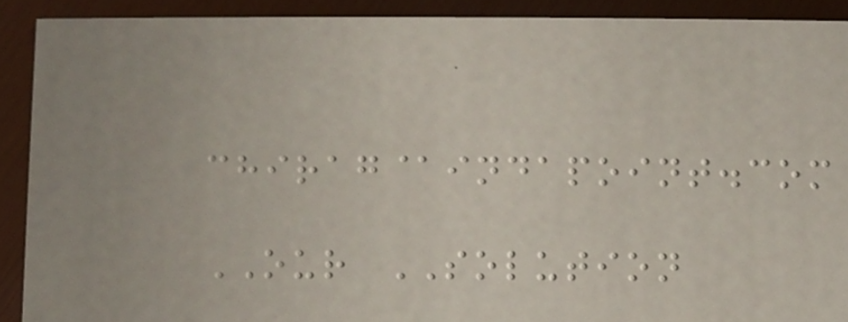chirag@indapoint.com
OUR SOLUTION
